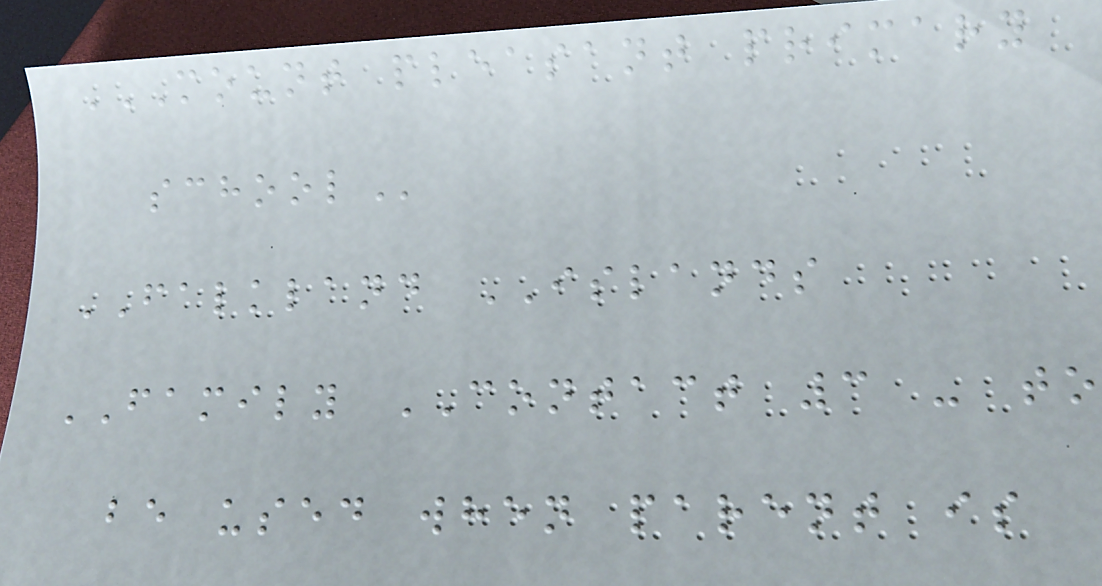MOUNT PLEASANT PRIMARY
SCHOOL
FALKLAND ISLANDS
FAMILY CONTACT 3 - to
be used when parent is
